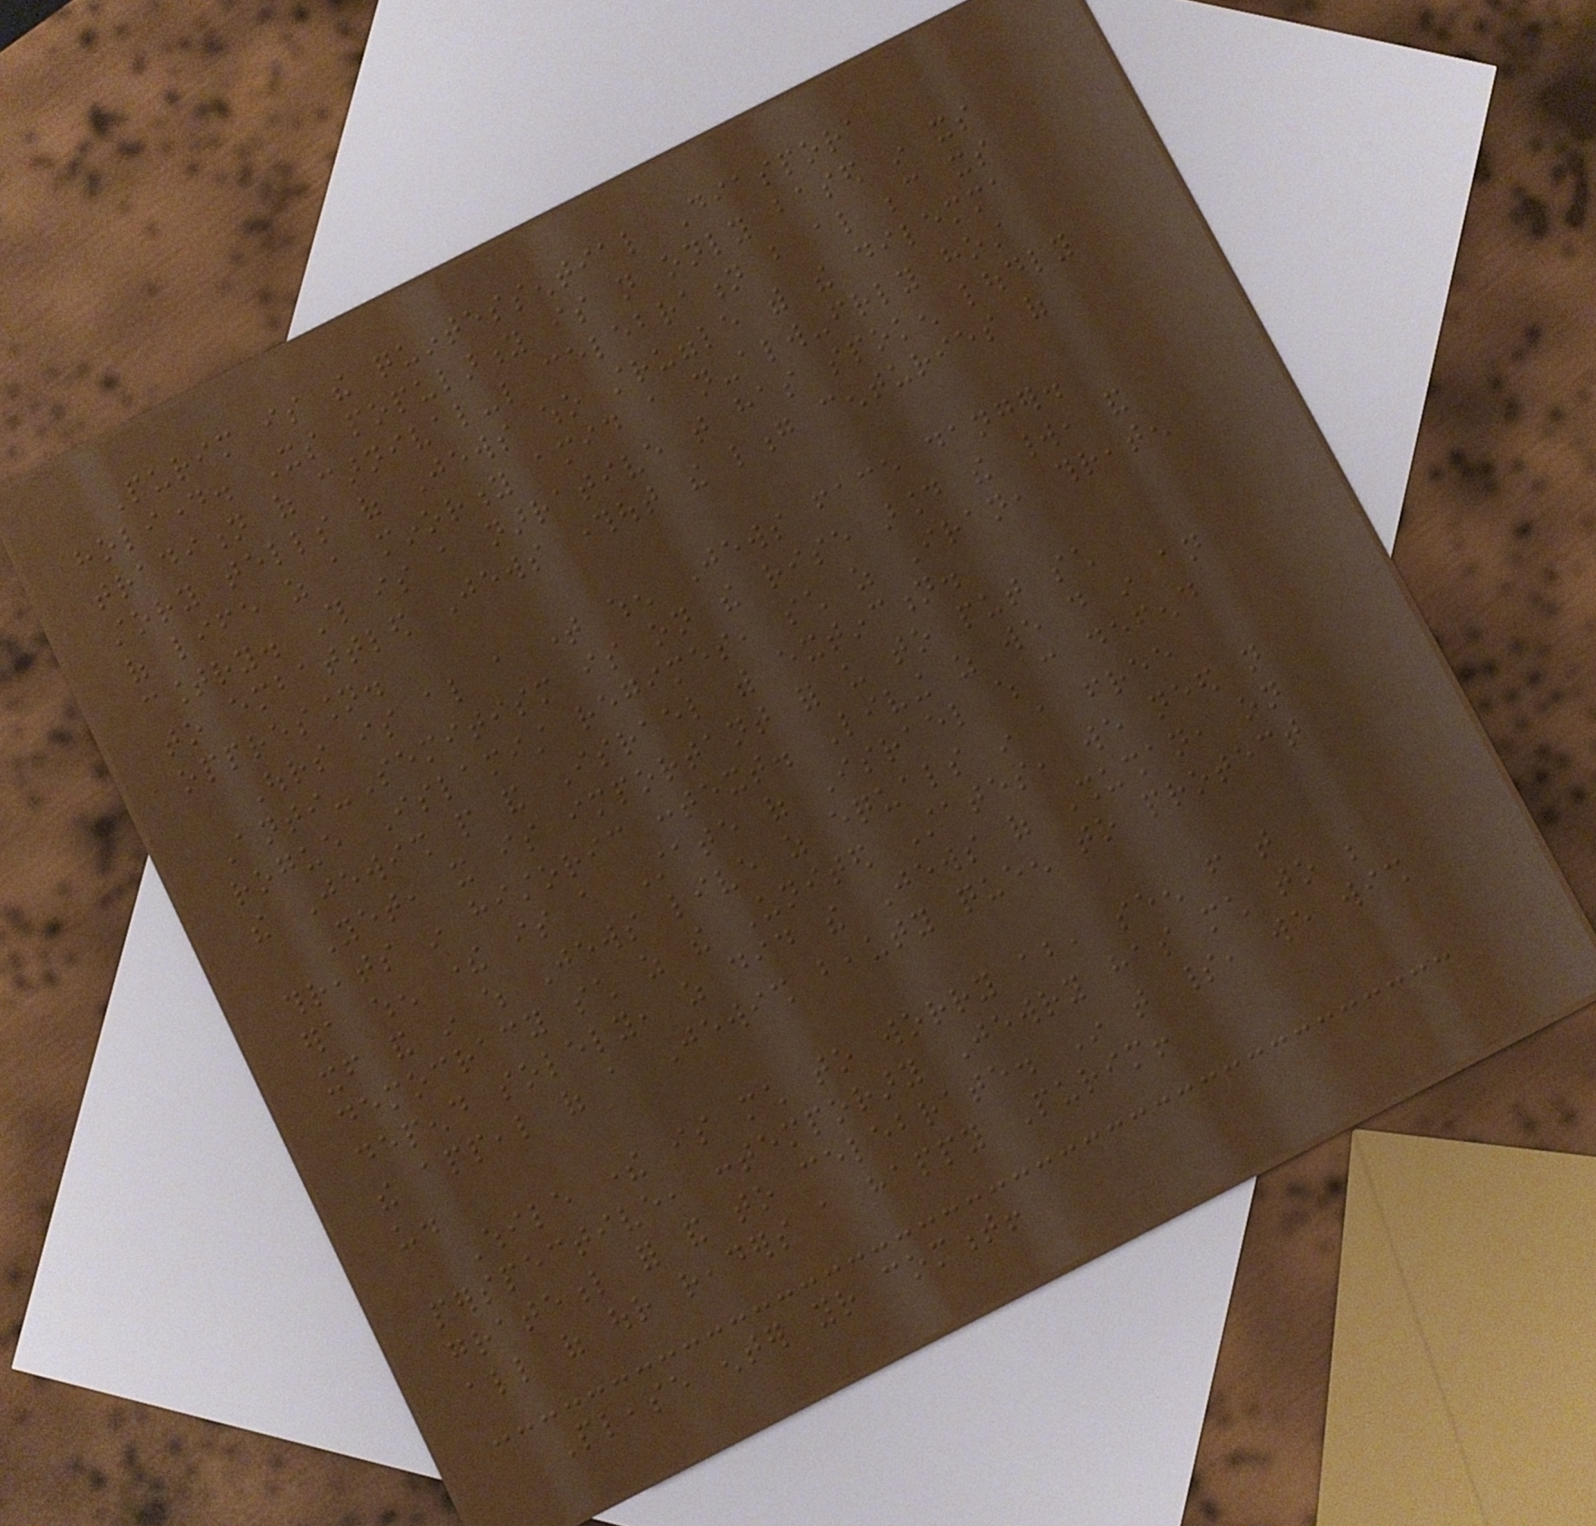Purim is the quintessential Diaspora
holiday. Its popularity is not only based in its
tradition of carnival-like celebration but also because its
story tells of Jews who struggle with the dilemma
of life as a minority amid a not-always-friendly host
country. This is a narrative that has spoken loudly
to embattled Jews throughout the long centuries of
oppression.
Ours is also a time when Jews face danger.
Anti-Semitism is on the rise around the world, and
rogue Islamist regimes, such as Iran, threaten
the Jewish people and Israel with extinction.
Yet, it is important for us to put such
threats in historic context. Living as we do in an
era when there is a State of Israel which can defend
itself and in which Jews live as equals in a free
democracy such as the United States, we need not
depend solely, as did the Jews of Shushan, on
the appeal of a Jewish beauty queen to protect
us.
While there is much to worry about, seen from that
perspective, contemporary Jewry has much to be
grateful for and to celebrate. In that spirit, we wish
all of our readers a happy Purim!
Please enter your comment!
